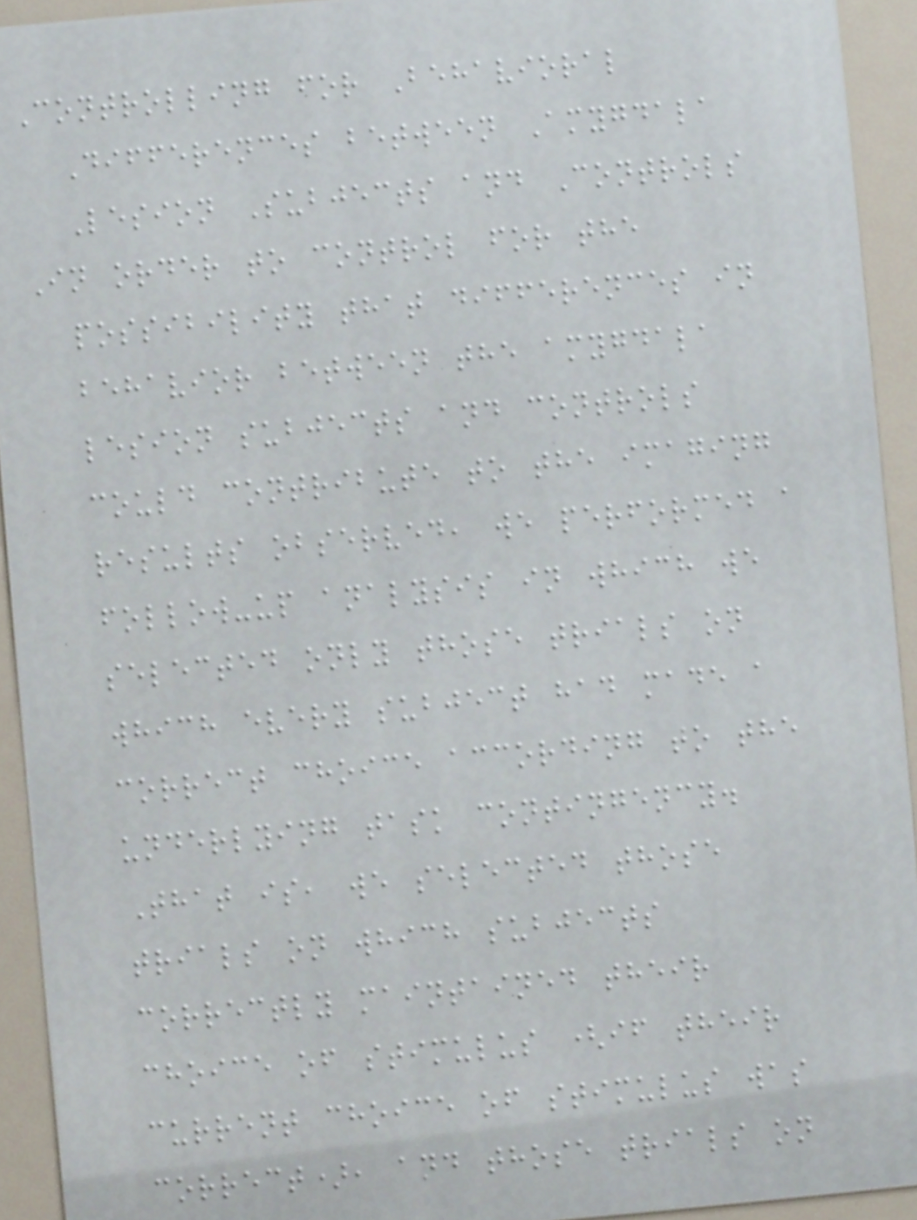Controlling for Behavioral
Differences between Amygdala
Lesion Subjects and Controls
In order to control for the
possibility that differences in
behavior between the amygdala
lesion subjects and controls
could contribute to the imaging
results observed, we performed a
follow-up analysis in which we
selected only those trials on
which every subject had made a
correct choice according to the
underlying task contingency.
That is, we selected those
trials on which subjects
correctly maintained their
choice of stimulus (if their
current choice of stimulus was
correct), and those trials on
